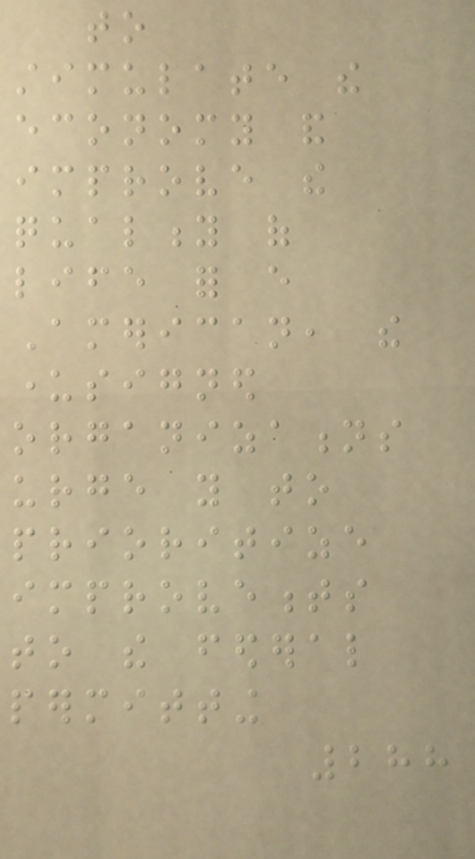to
stimulate the
economy and
improve the
quality of
life for every
American, the
undersigned
organizations
urge you to
prioritize
improvements
to the federal
permitting
288
